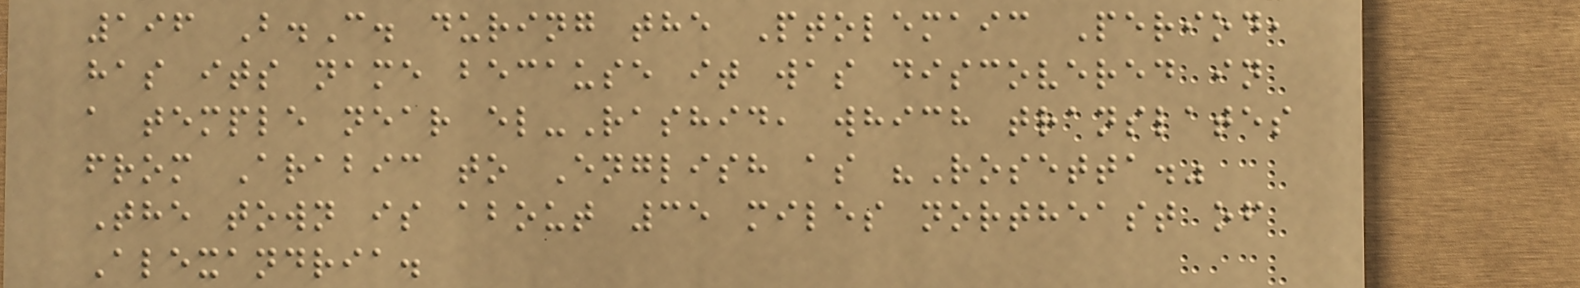196 B.C. during the Ptolemaic Period,
has its name because it was discovered in
a temple near el-Rashid, which translates
from Arabic to English as "Rosetta."
The town is about 35 miles northeast of
Alexandria.
